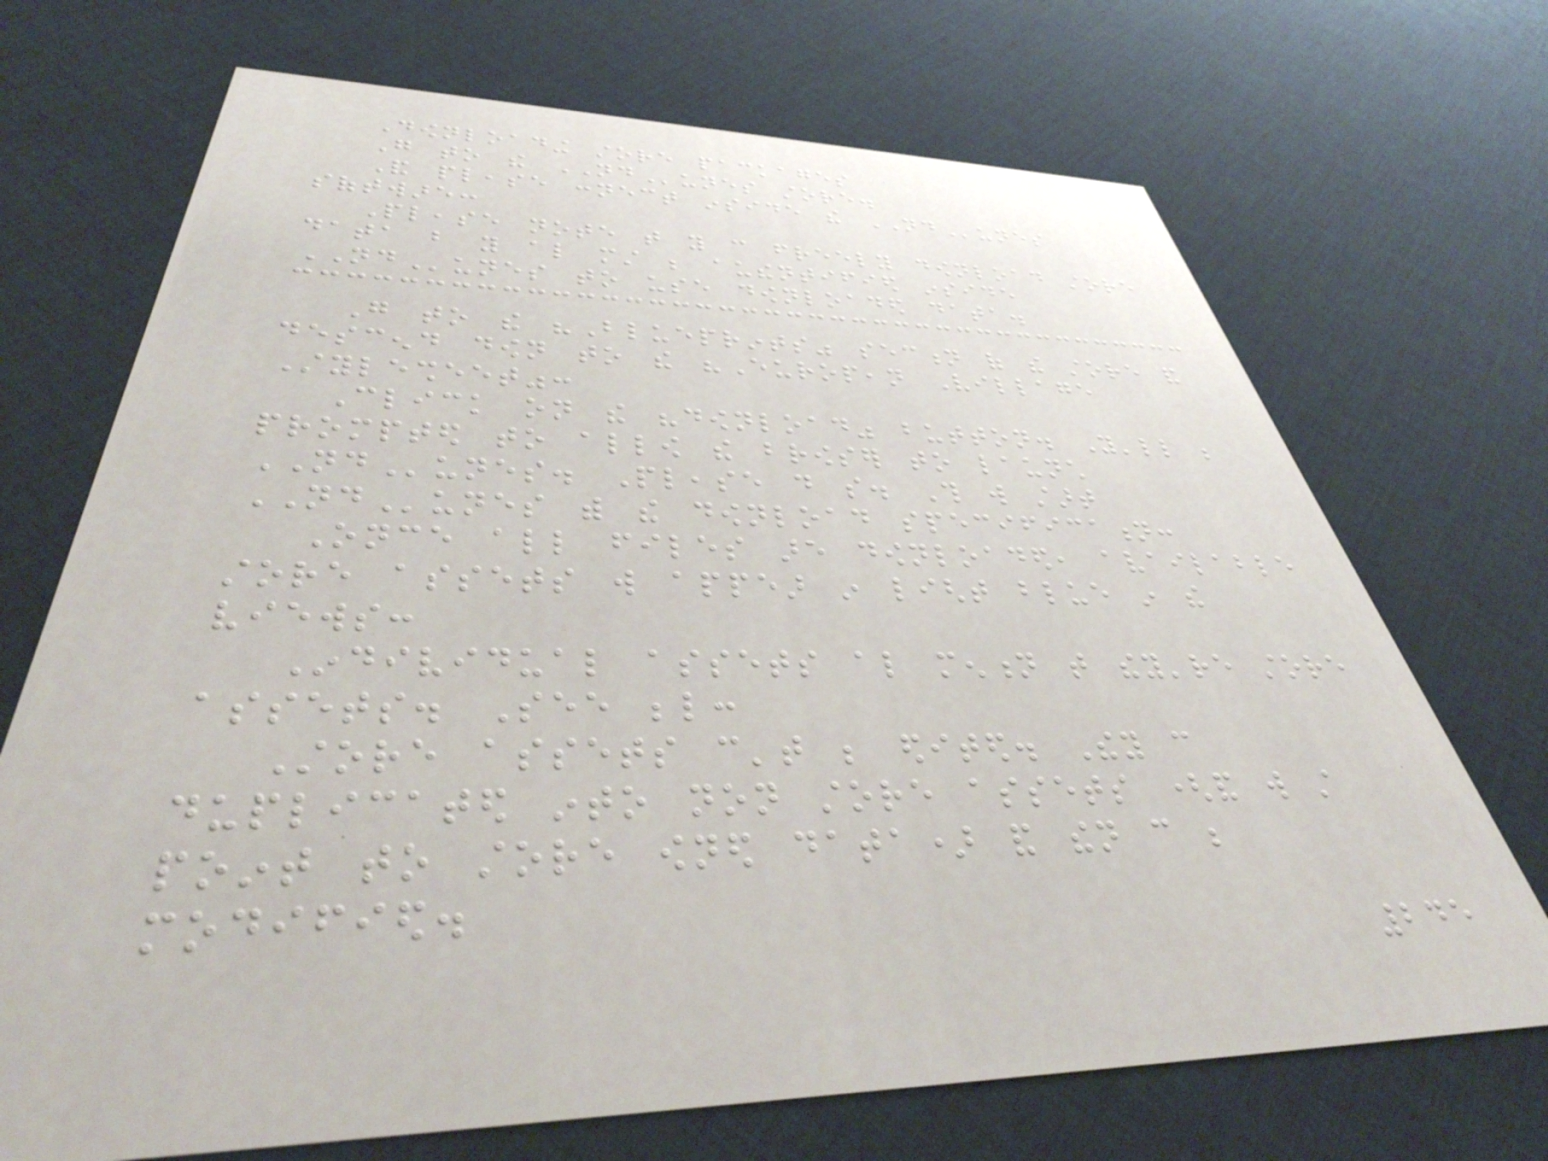Downloading store packages
Go to the NDunes store.
And please connect inside the NDunes
software:
Please note that you can freely download store
data but you also must be authentified inside
NDunes to use downloaded data.
Go to the "Blueprints" section of the store and
descend down to the "European Village
Stylesheet":
Click on the "download" button. You'll be
prompted to allow the browser to launch
NDunes. Please do so. This will start
NDunes with the download specification:
Once all files are downloaded, available
store assets will appear in light blue in the
views:
Individual assets also mention that they're store
assets. See below:
Store assets can't be edited. They can
duplicated into non store assets (and will still
point to store owned data) and then can be
modified.
245
